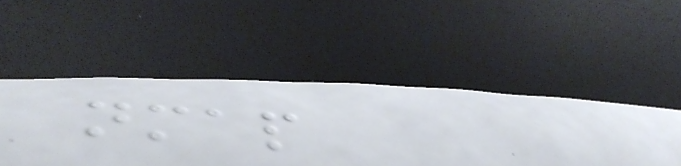nmap
